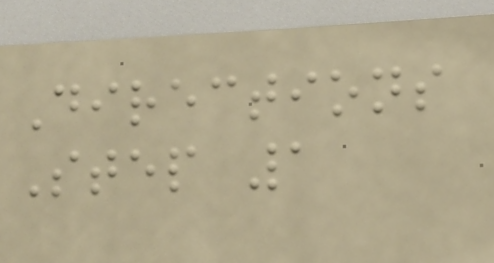Directions
Step 1
